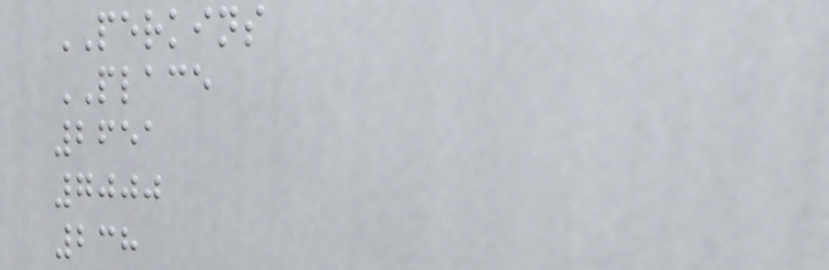PERKINS
PLACE
2651
7000
238
